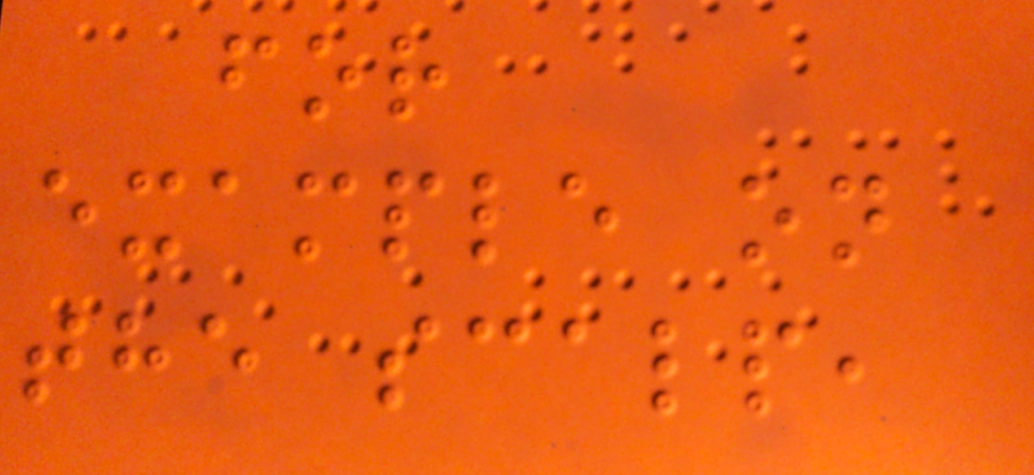for
example on
the scalp,
